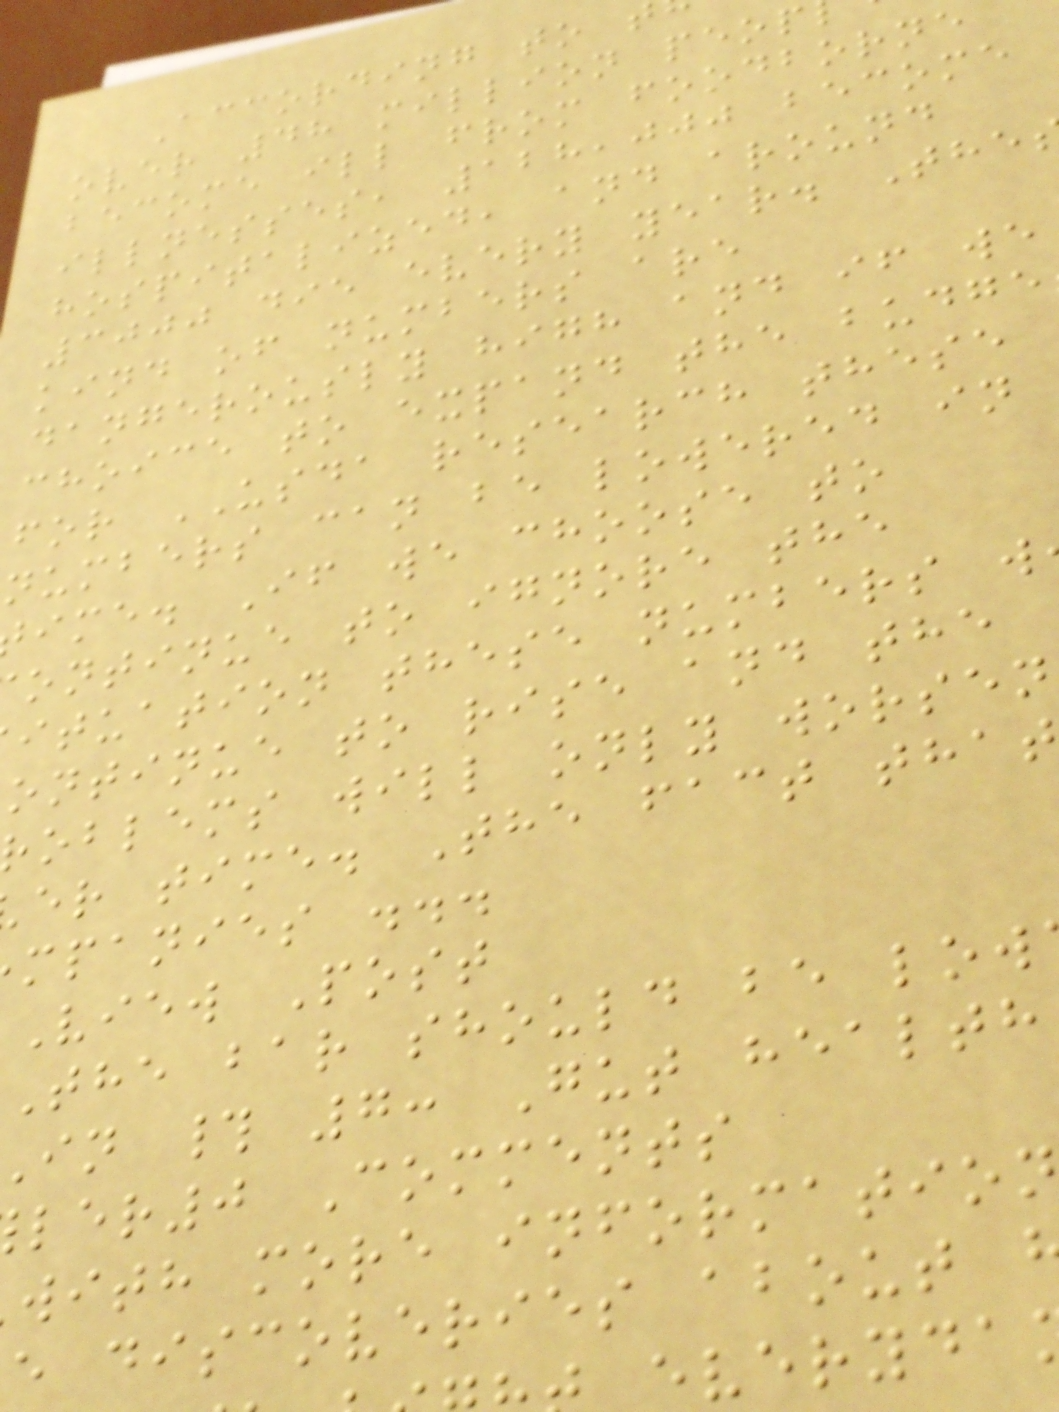According to
over 48 million peop
become ill from foodborne
illnesses, 128,000 become
hospitalized, and around
3000 die every year. The
kind of numbers are
dangerously high and if we
choice to expand the budge
for USDA research these
numbers can be lowered in
ime. If we choose to
ontinue to ignore the
ituation these numbers w
ontinue to rise and the
oblems will only worsen
er time. The fact that
mpanies ...
View Post
The bar should be low
in # 7: Gut health
ler0 Comments
with more information
e discoveries about
